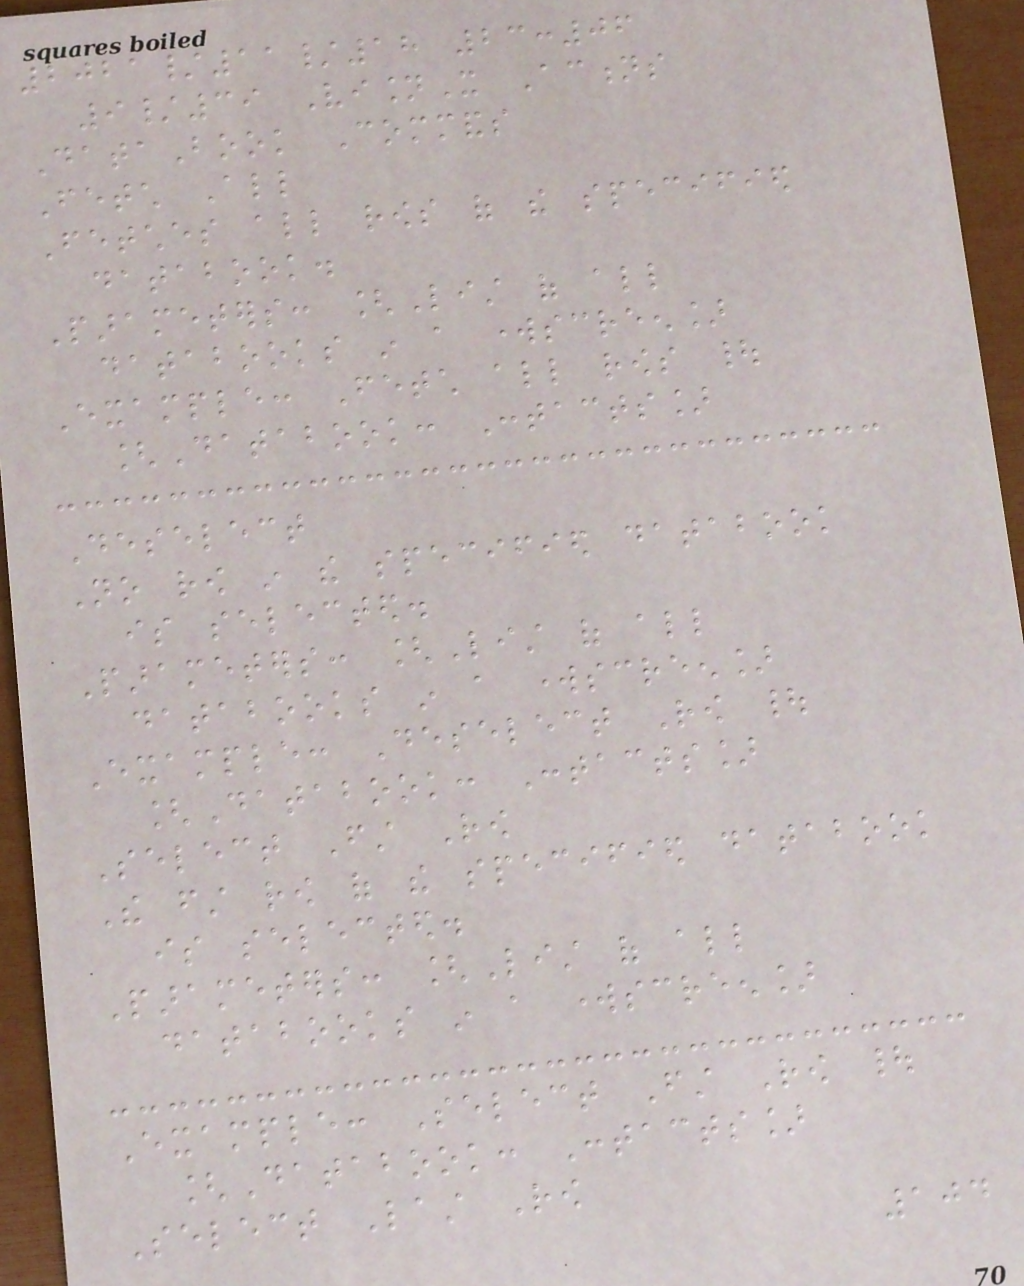2021/11/18 23:06
9/39 VisionX Actions
DataBook Commands
Fetch All
Fetches all rows of the specified
databook.
Parameters: [List of all
databooks in a workscreen]
Example: Fetch all rows |
[Databook: Contacts]
Deselect
No row in the specified databook
is selected.
Parameters: [List of all
databooks in a workscreen]
Example: Deselect Row |
[Databook: Contacts]
Select First Row
The first row of the specified databook
is selected.
Parameters: [List of all
databooks in a workscreen]
Example: Select First Row |
[Databook: Contacts]
Select Last Row
104
